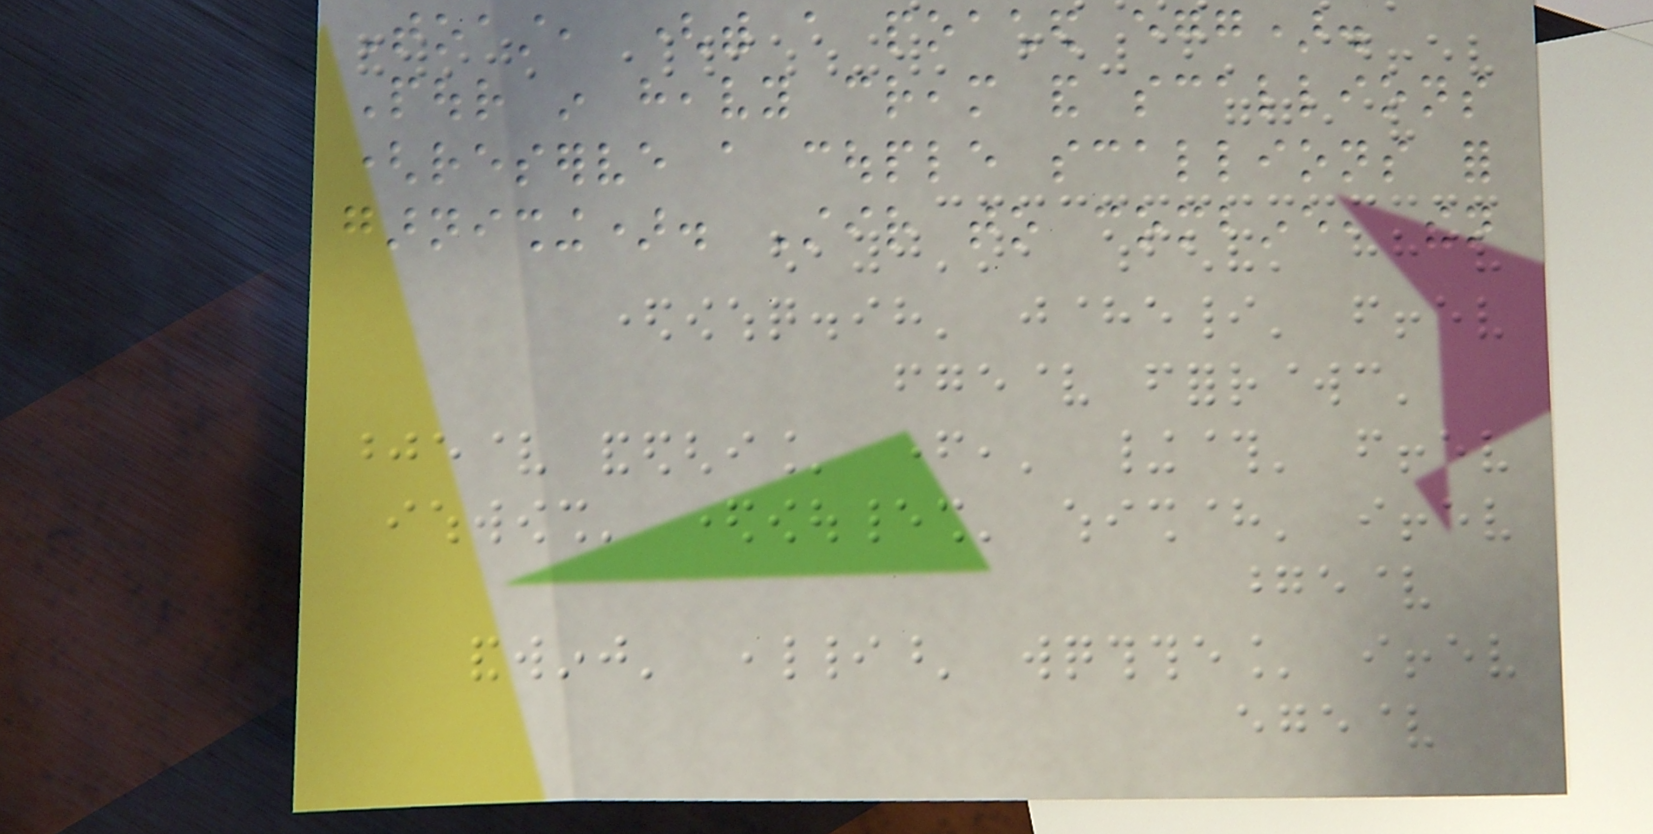Toast, (with a poached egg).
Pour in heavy cream and scallions
(reserve a couple scallions for
garnishing). Stir to combine, then
